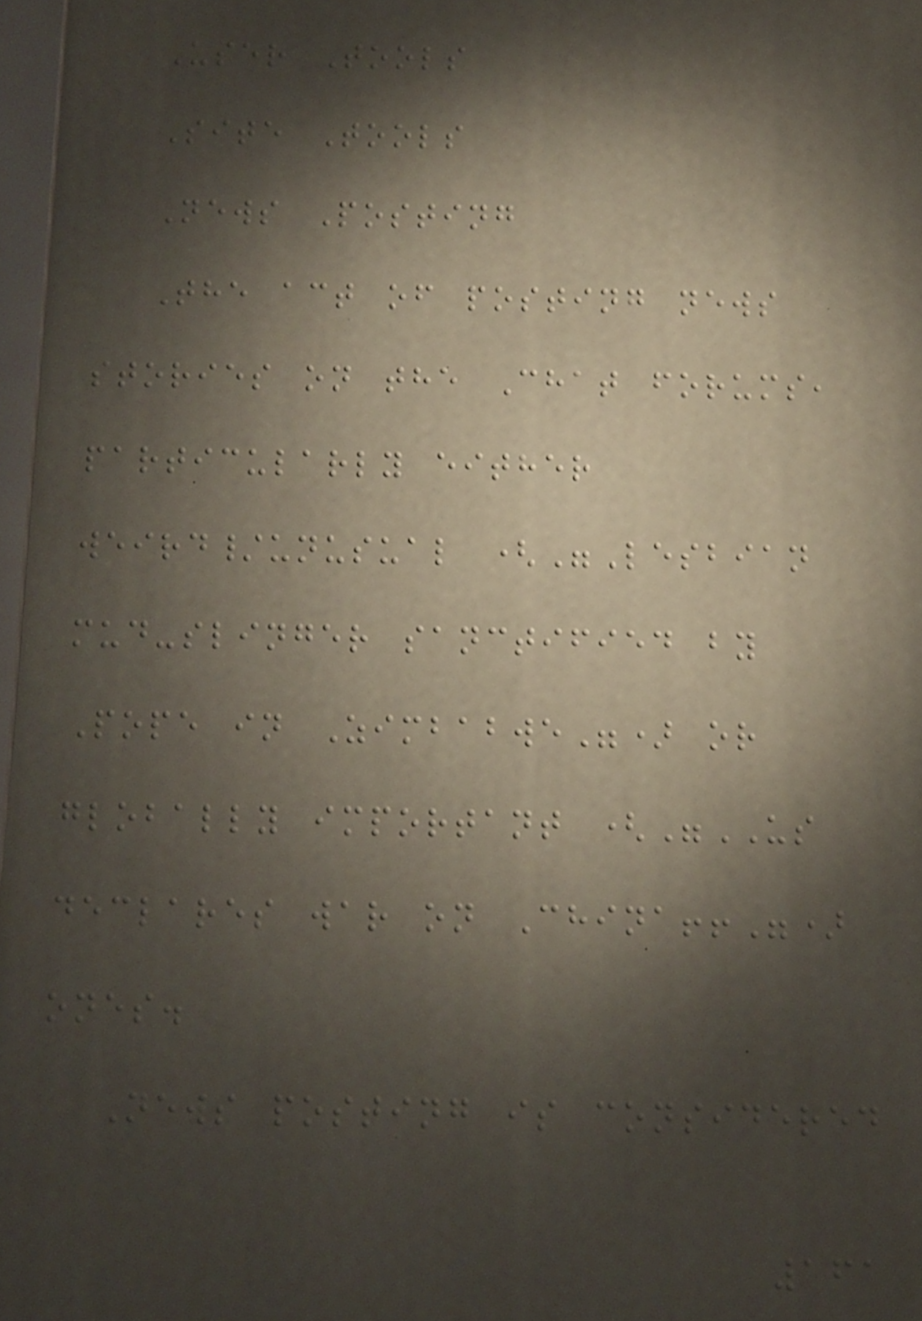User Tools
Site Tools
News Posting
The act of posting news
stories on the Chat forums,
particularly either
weird/unusual ("Lesbian
mud-slinger sanctified by
Pope in Zimbabwe") or
globally important ("US
declares war on China!!")
ones.
News posting is considered
161
